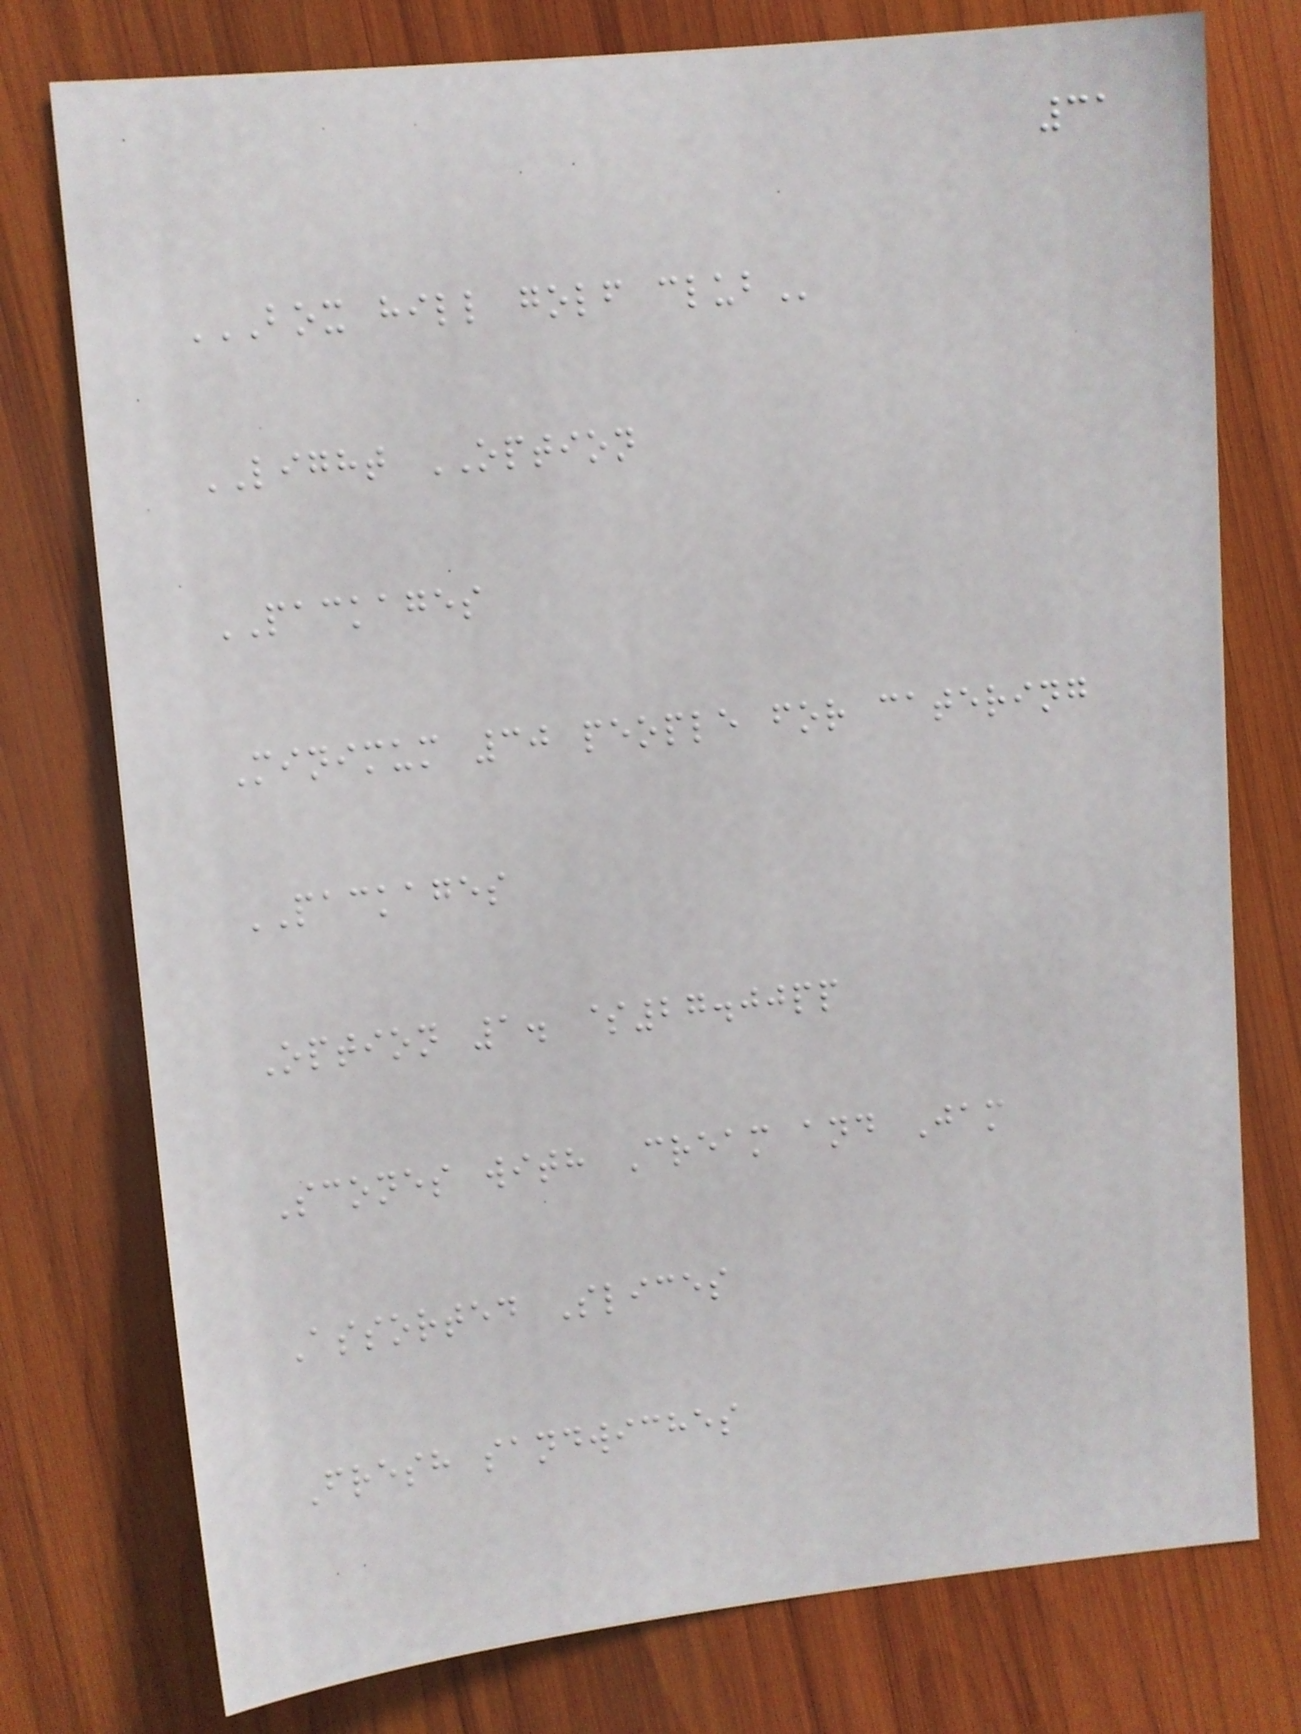31
BOX HILL GOLF CLUB
LIGHT OPTION
PACKAGES
Minimum 30 people for catering
PACKAGES
Option 1. $27.00pp
Scones with Cream and Jam
Assorted Slices
Fresh sandwiches
